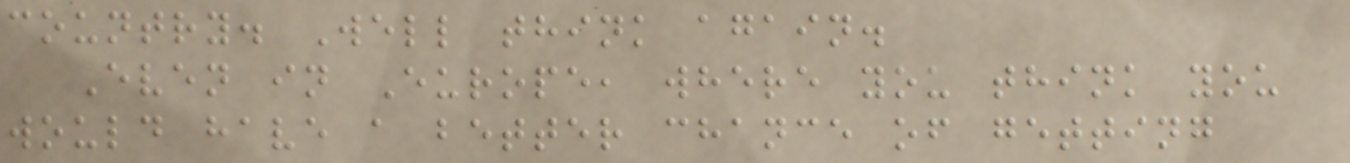country. Well think again.
Even in Europe, where you think you
would have a better chance of getting
